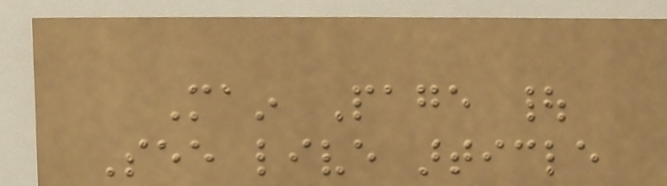Main Page |
See live article
